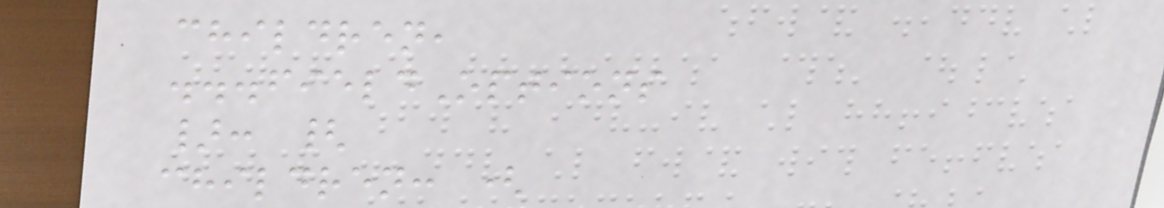children,
...fieldOptions
}: {
children: (
